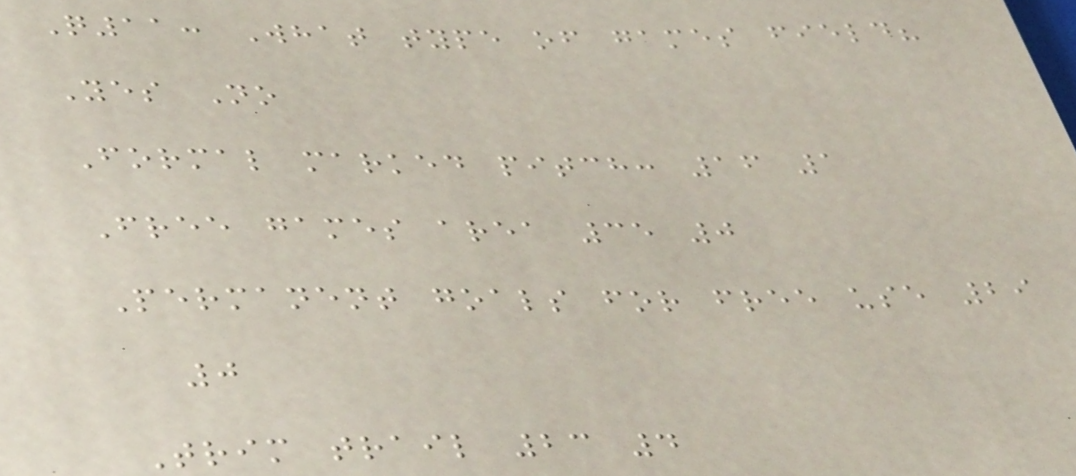Q11: What type of games field?
Yes No
Formal marked pitch: 16 1
Free games area 35 0
Permanent goals for free use 29
0
Trim trail 23 4
